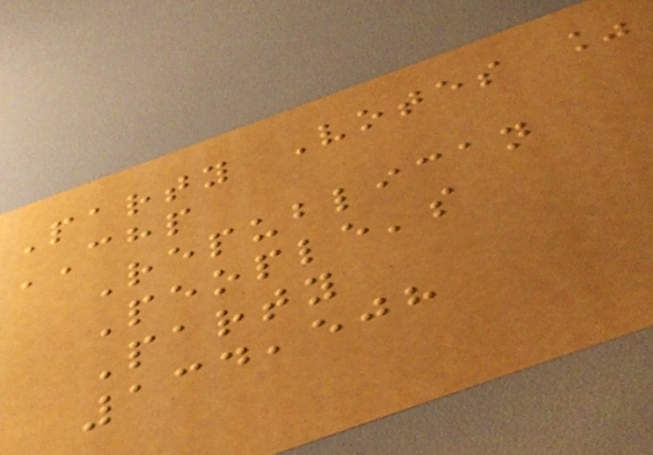Party Votes %
CHP
Republican
People's
Party
134,508
